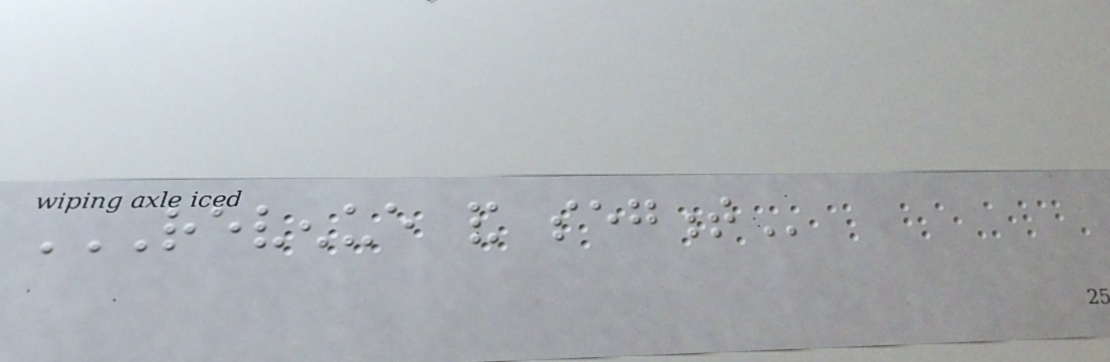REVENUE AND SEGMENT
